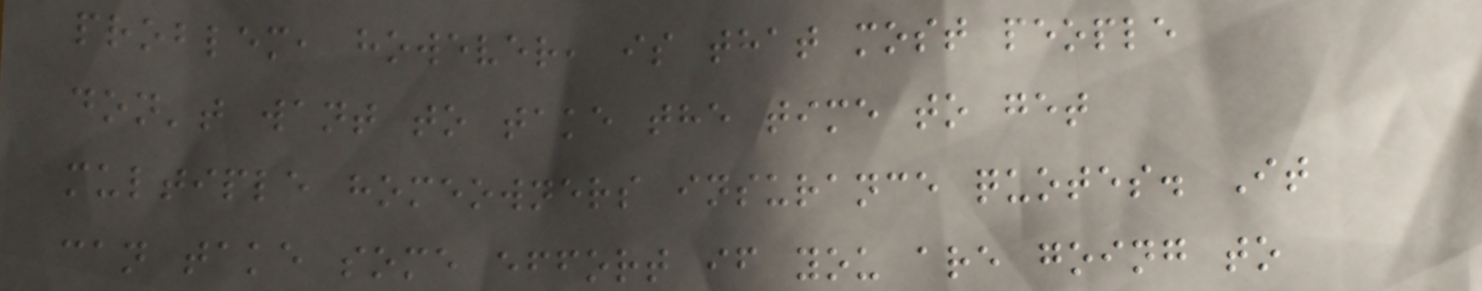problem, however, is that most people
don't want to take the time to get
multiple homeowners insurance quotes. It
can take some effort if you are going to
